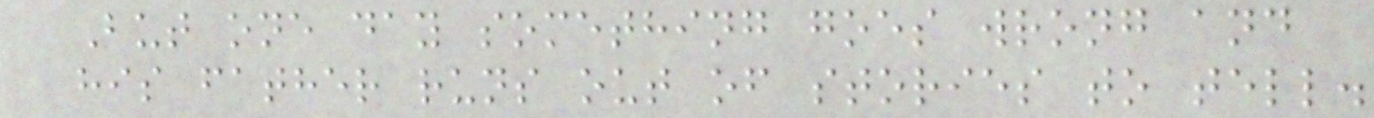But one day something goes wrong and
his father runs out of stories to tell.
